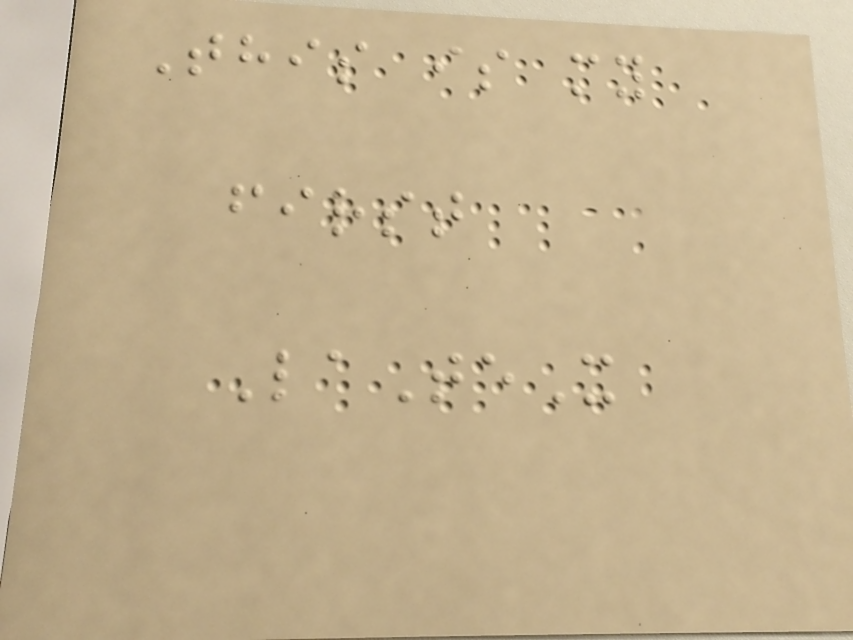This is my
first
LaTeX
